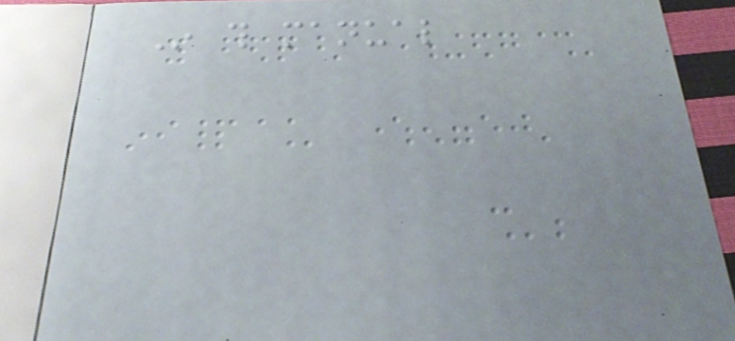In this manual
